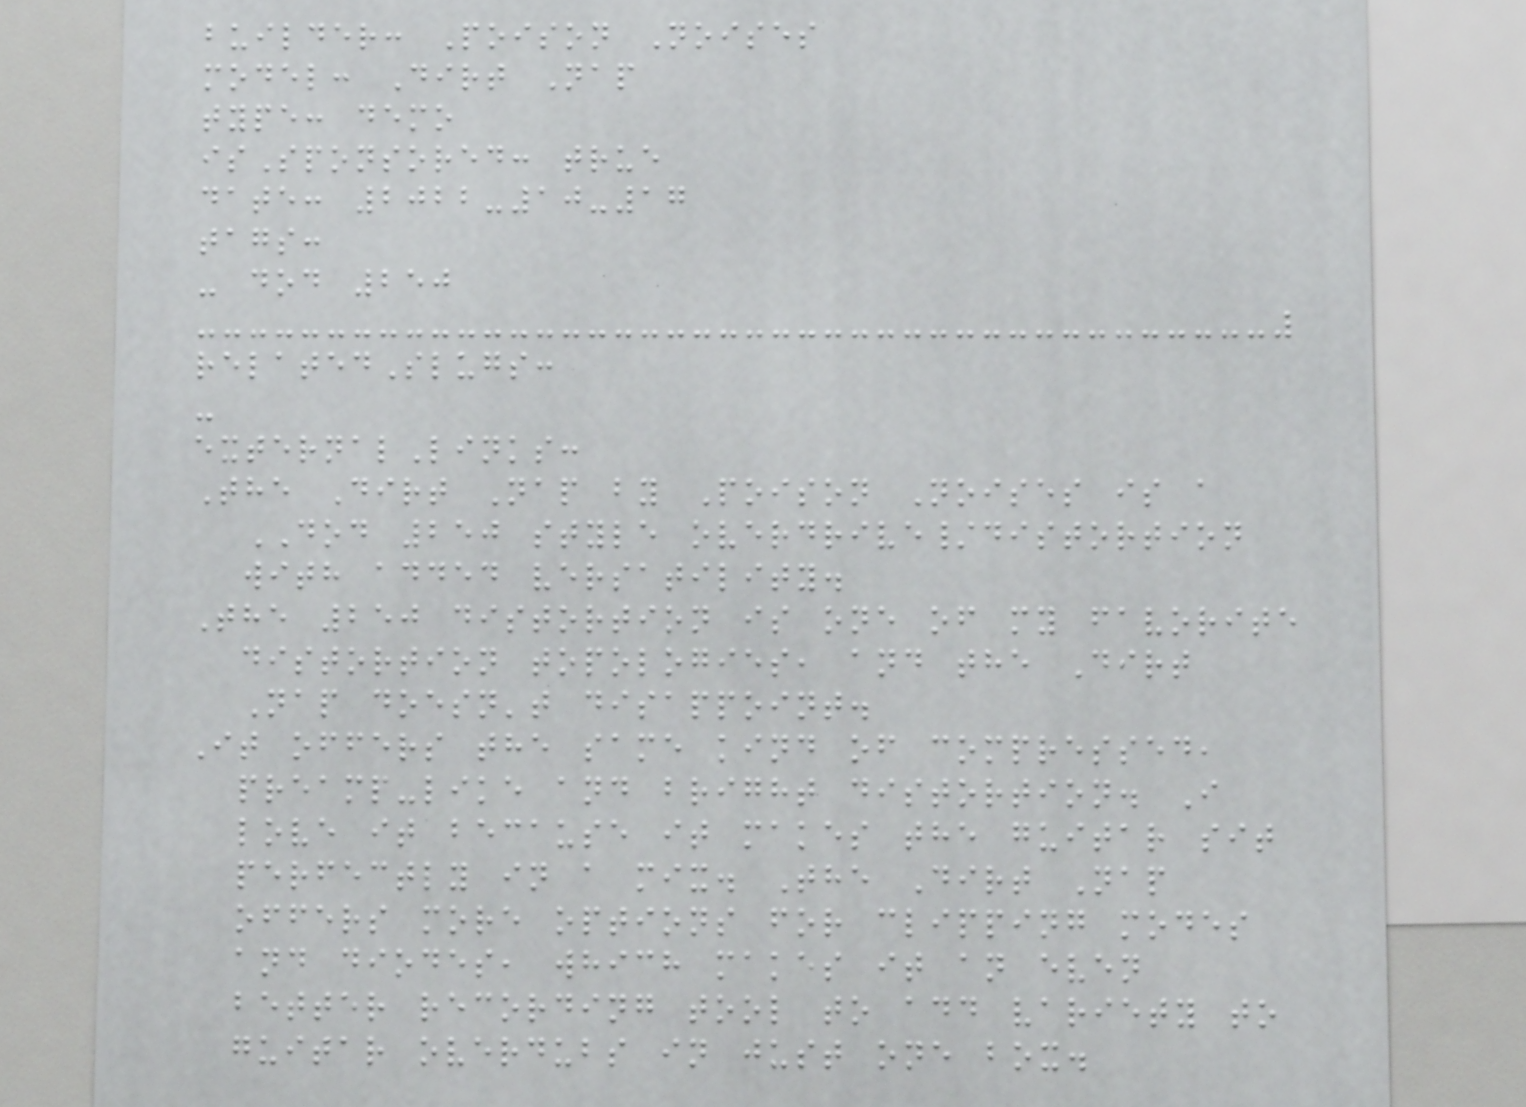builder: Poison Noises
model: Dirt Nap
type: demo
isSponsored: true
date: 2022-10-17
tags:
- dod 250
relatedSlugs:
-
externalLinks:
The Dirt Nap by Poison Noises is a
DOD 250 style overdrive/distortion
with added versatility.
The 250 distortion is one of my favorite
distortion topologies, and the Dirt
Nap doesn't disappoint.
It offers the same kind of compressed,
preamp-like and bright distortion. I
love it because it makes the guitar sit
perfectly in a mix. The Dirt Nap
offers more options for clipping modes
and diodes, which makes it an even
better recording tool to add variety to
guitar overdubs in just one box.
